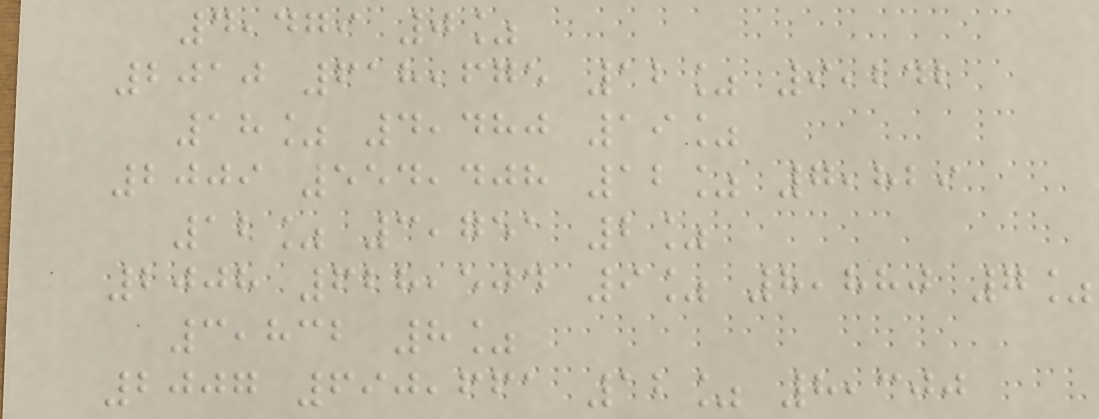4,479 0%
2010 618,675 12% 9,242
18% 4,480 19%
2009 554,408 12% 7,829
12% 3,751 2%
2008 628,504 9% 8,880 7%
3,832 8%
2007 690,661 12% 8,300
